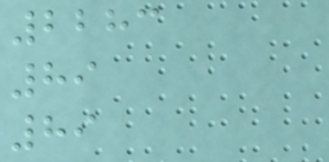2283
89
89
